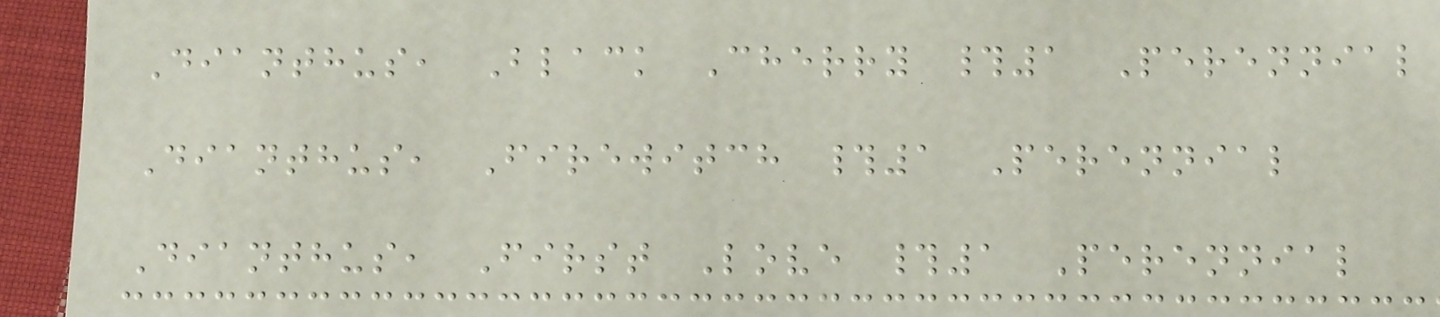Dianthus, Black Cherry #1 Perennial
Dianthus, Firewitch #1 Perennial
Dianthus, First Love #1 Perennial
